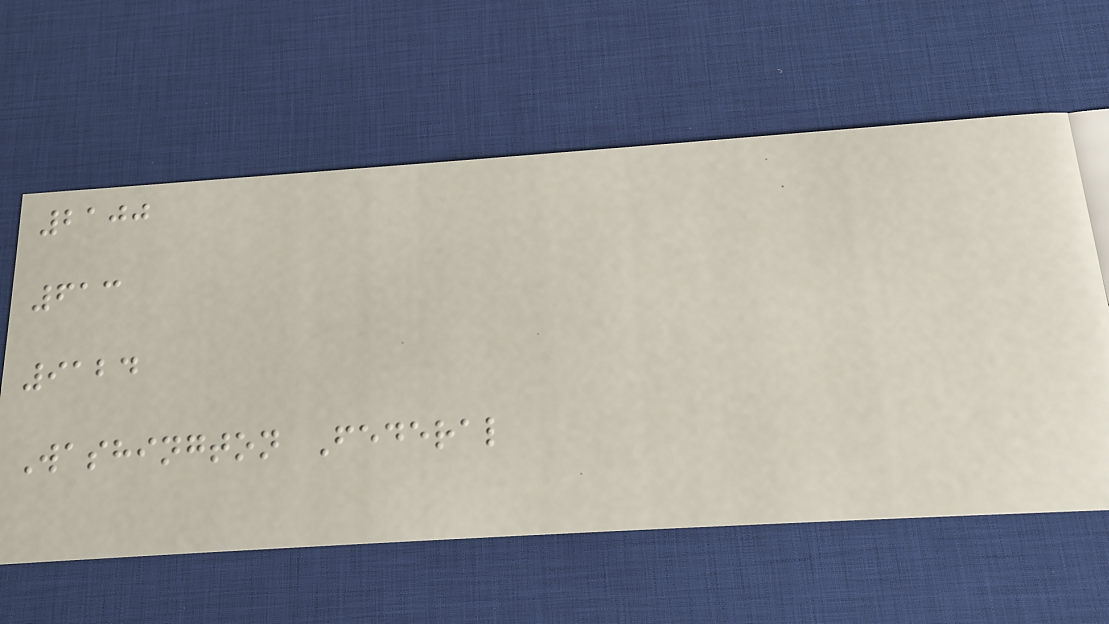2100
613
9124
Washington Federal
